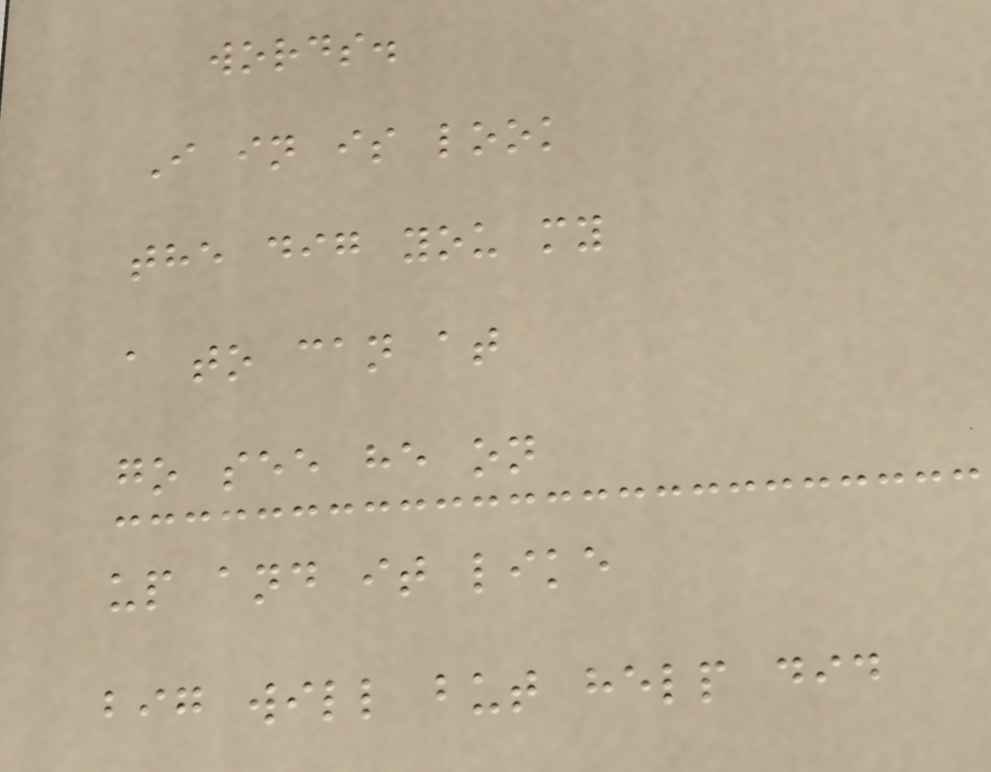words.
I in is look
the dig you my
a to can at
go see he on
up and it like
big will but help did
